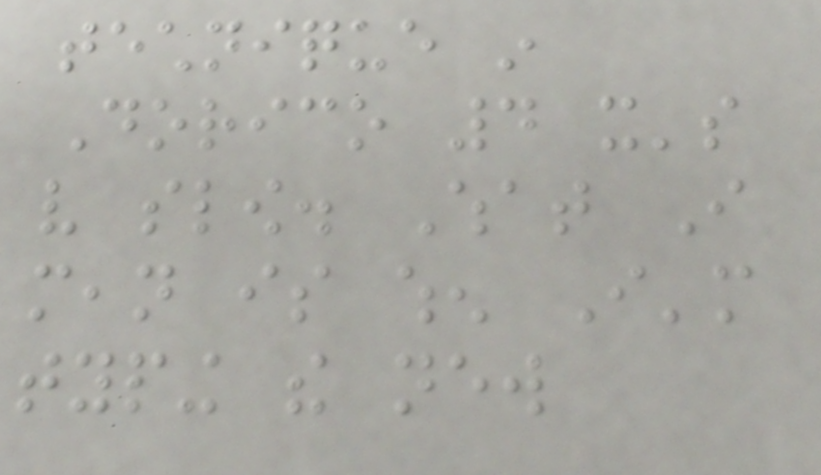technique in
Dorico 4 it's
very slow. What I
mean is when I'm
typing the new
